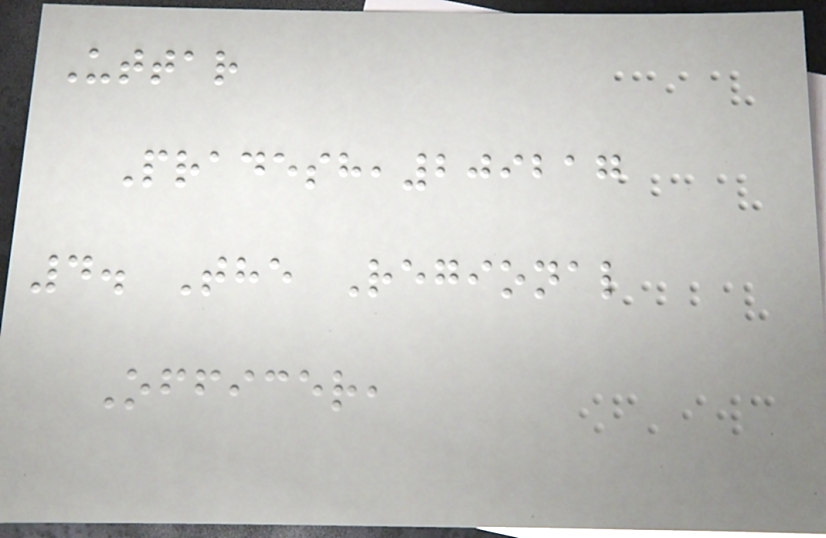Uttar
Pradesh,209217
4. The Regional
Officer,
